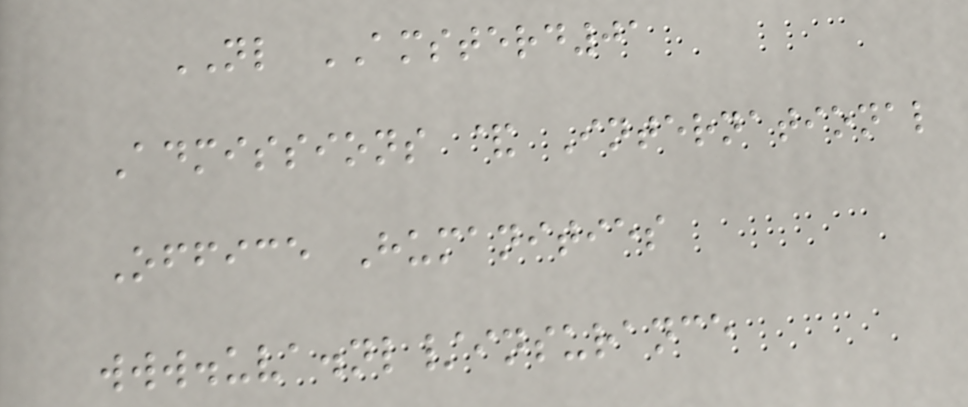NL AMSTERD01
Admissions & International
Office Humanities
www.uva.nl/insurance
